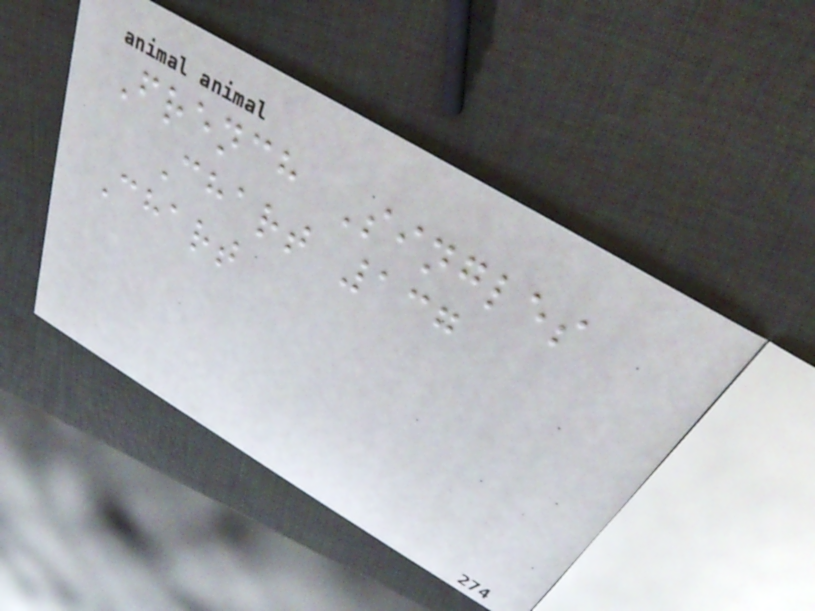French Singles
Chart 137
Chart
